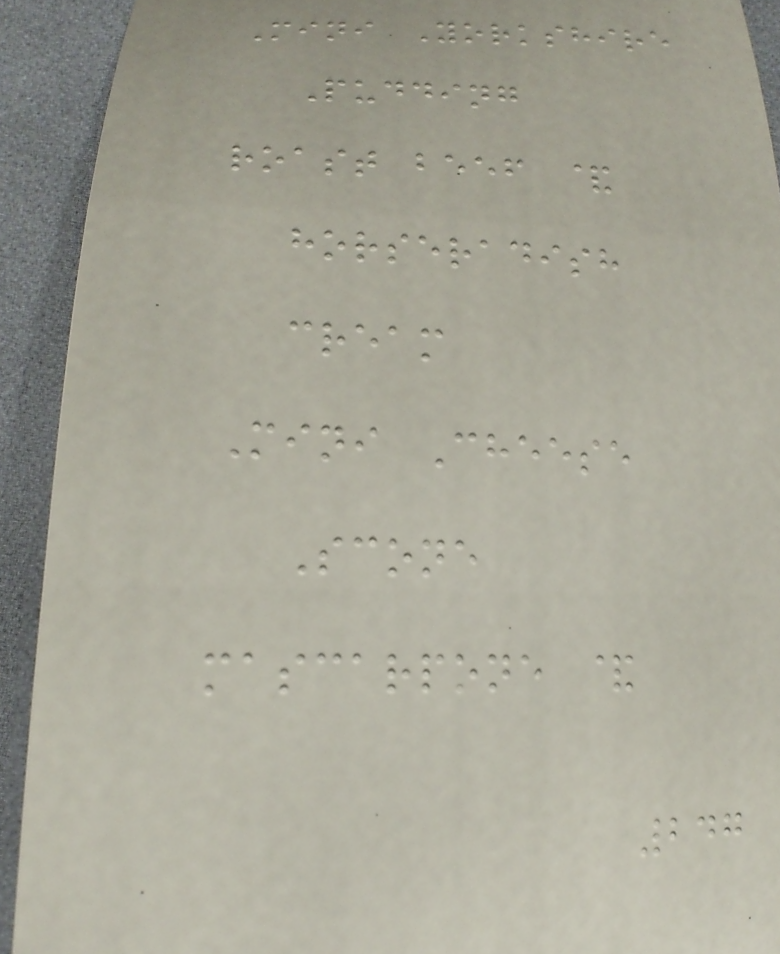Mini Yorkshire
Pudding
roast beef &
horseradish
cream
Mini Cheese
Scone
mascarpone &
247
